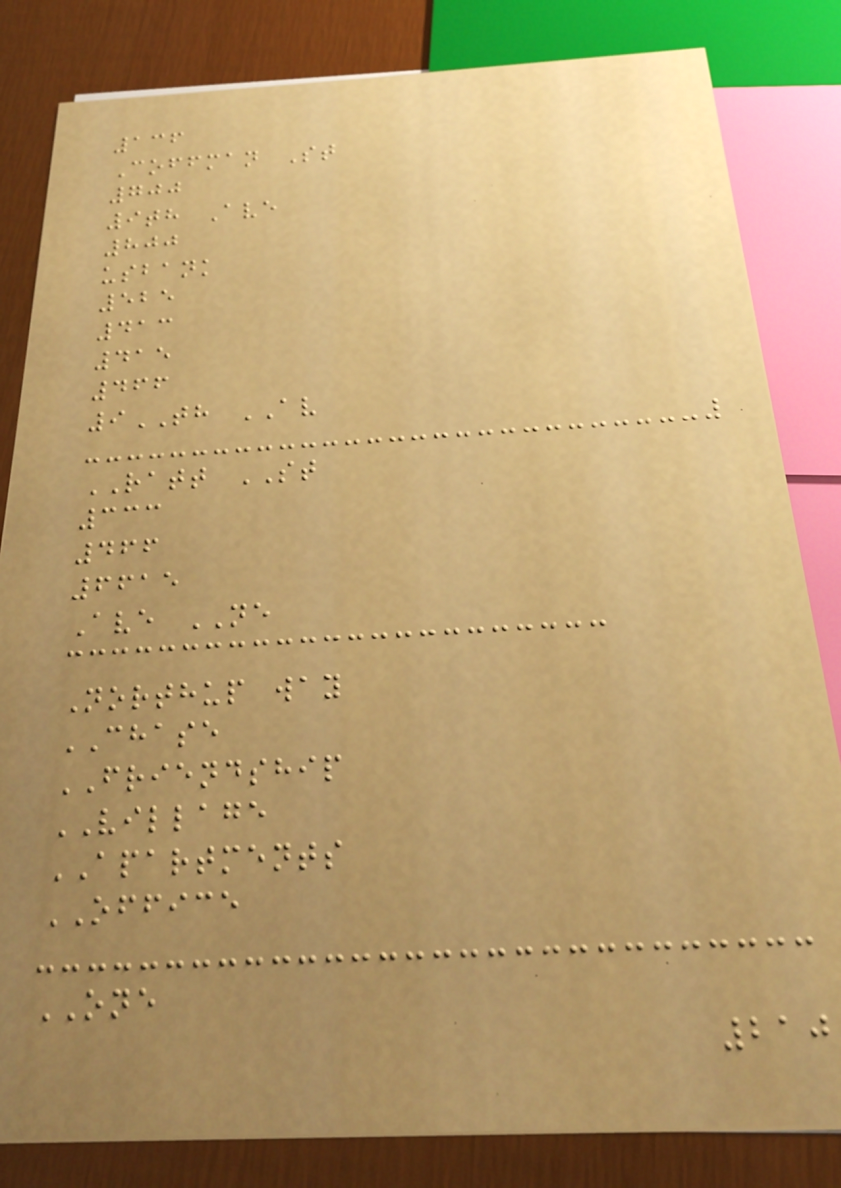136
Coffman St
700
9th Ave
800
usbank
525
413
415
466
9TH AV
RATT ST
333
466
6615
Ave NE
Northup way
CHASE
FRIENDSHIP
VILLAGE
APARTMENTS
OFFICE
ONE
210
